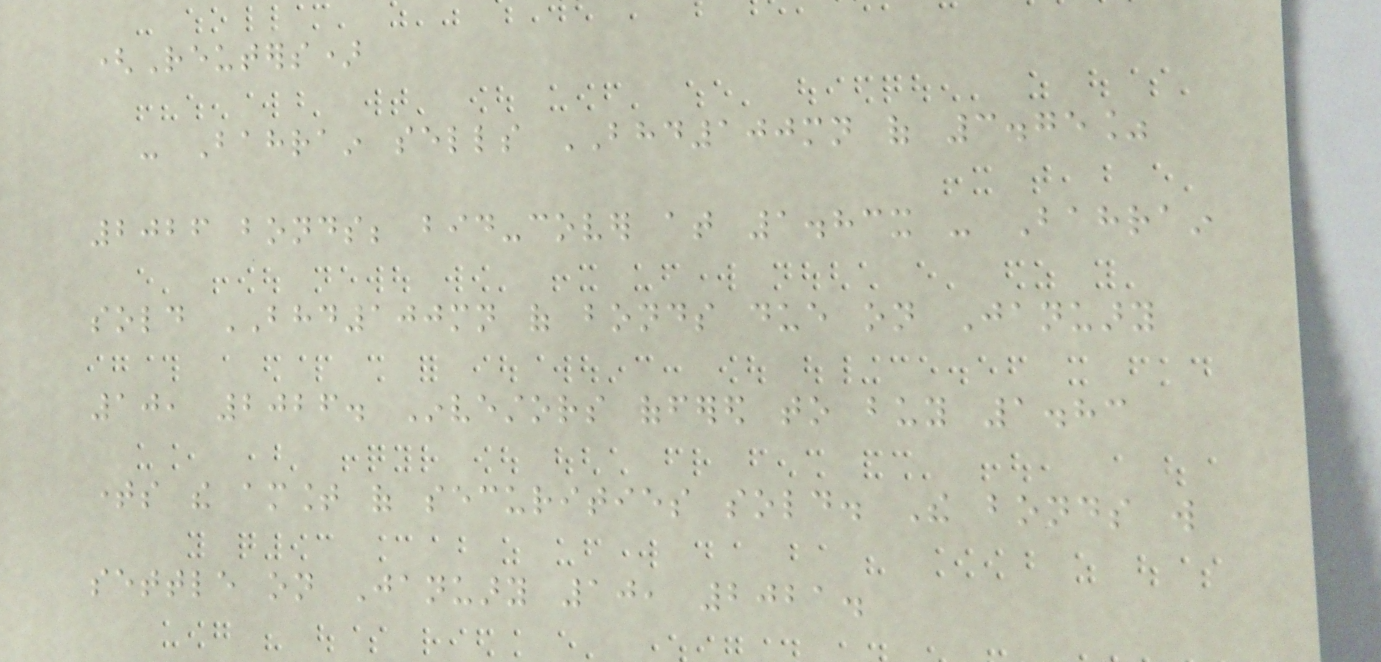(Reuters)
- Bahrain sells BHD100mn of 3.75%
2026 bonds; bid-cover at 1.83x - Bahrain
sold BHD100mn of bonds due on January
10, 2026. Investors offered to buy 1.83
times the amount of securities sold. The bonds will
settle on January 10, 2021.
